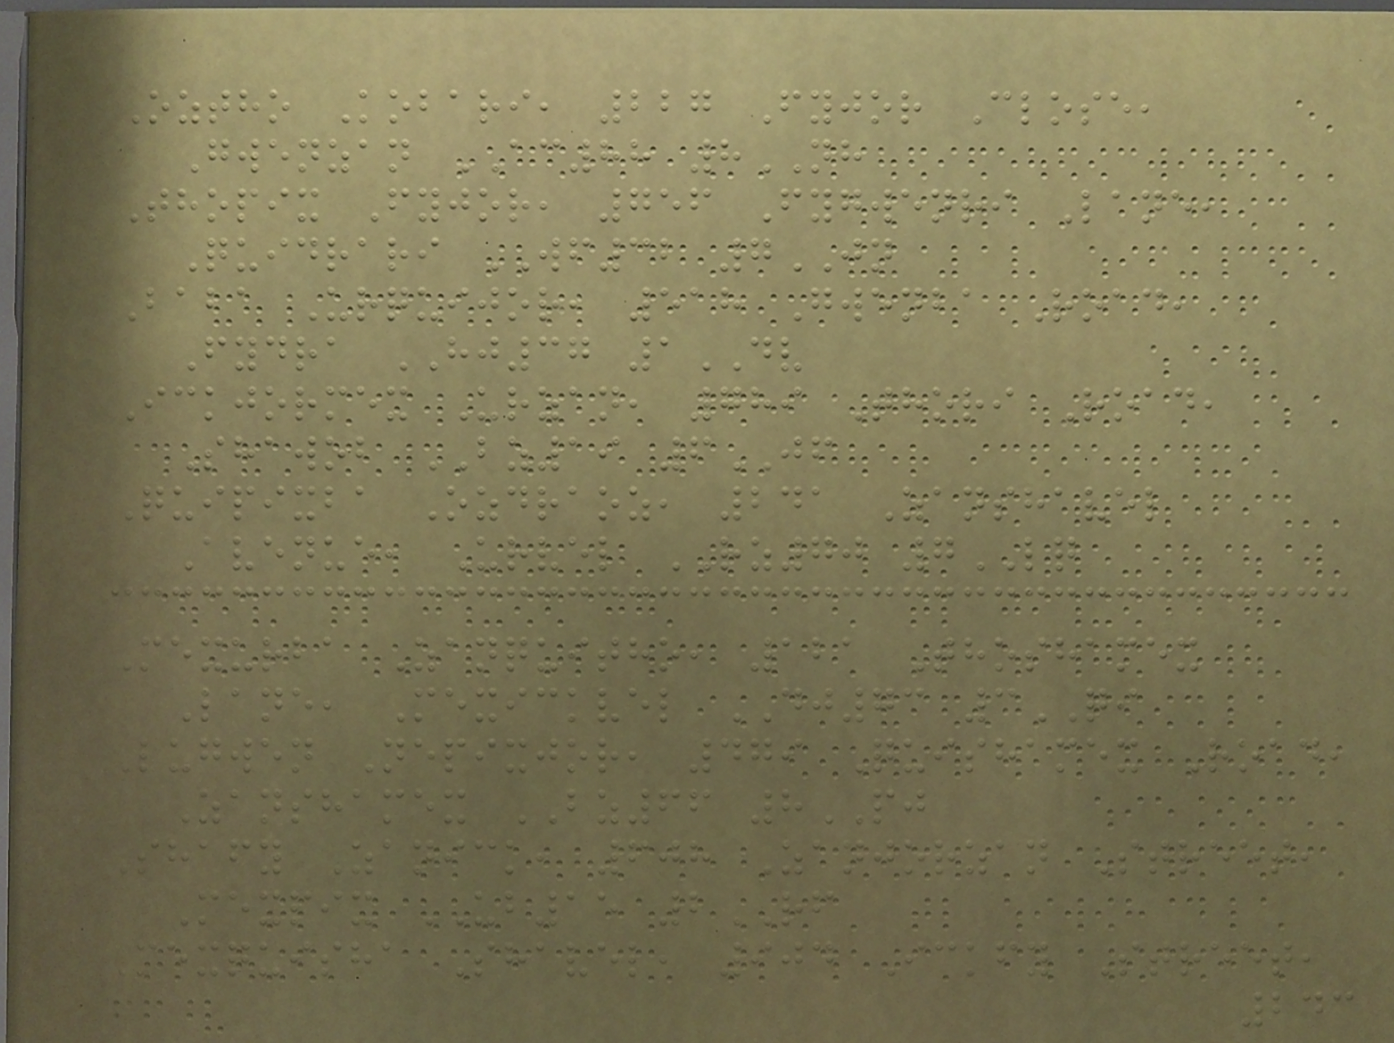Oztho Kobari, 227 Fyjor Close,
Gwenzan AC88 8NH
Thopix Fyjor, 756 Fygwenri Lane,
Quidrari WF32 7JN
Baba Urquijor, 518 Gwenba Road,
Fydra HJ37 1DV
Ickjormex Urzan, 789 Thori Road,
Shawob BZ19 6JF
Quipixba Ozdraoz, 241 Zanshavel
Avenue, Urvel RZ70 7LQ
Mexurba Zanquitho, 121 Thoshamex
Lane, Mexickvel DJ73 3QI
Lugwen Nepixjor, 479 Quishamex Road,
Zanshamex BZ66 8PJ
Shafy Zanick, 608 Zanjorzan Street,
Mexpix UB15 2RF
Mexquisha Shavel, 904 Ickfy Street,
243
